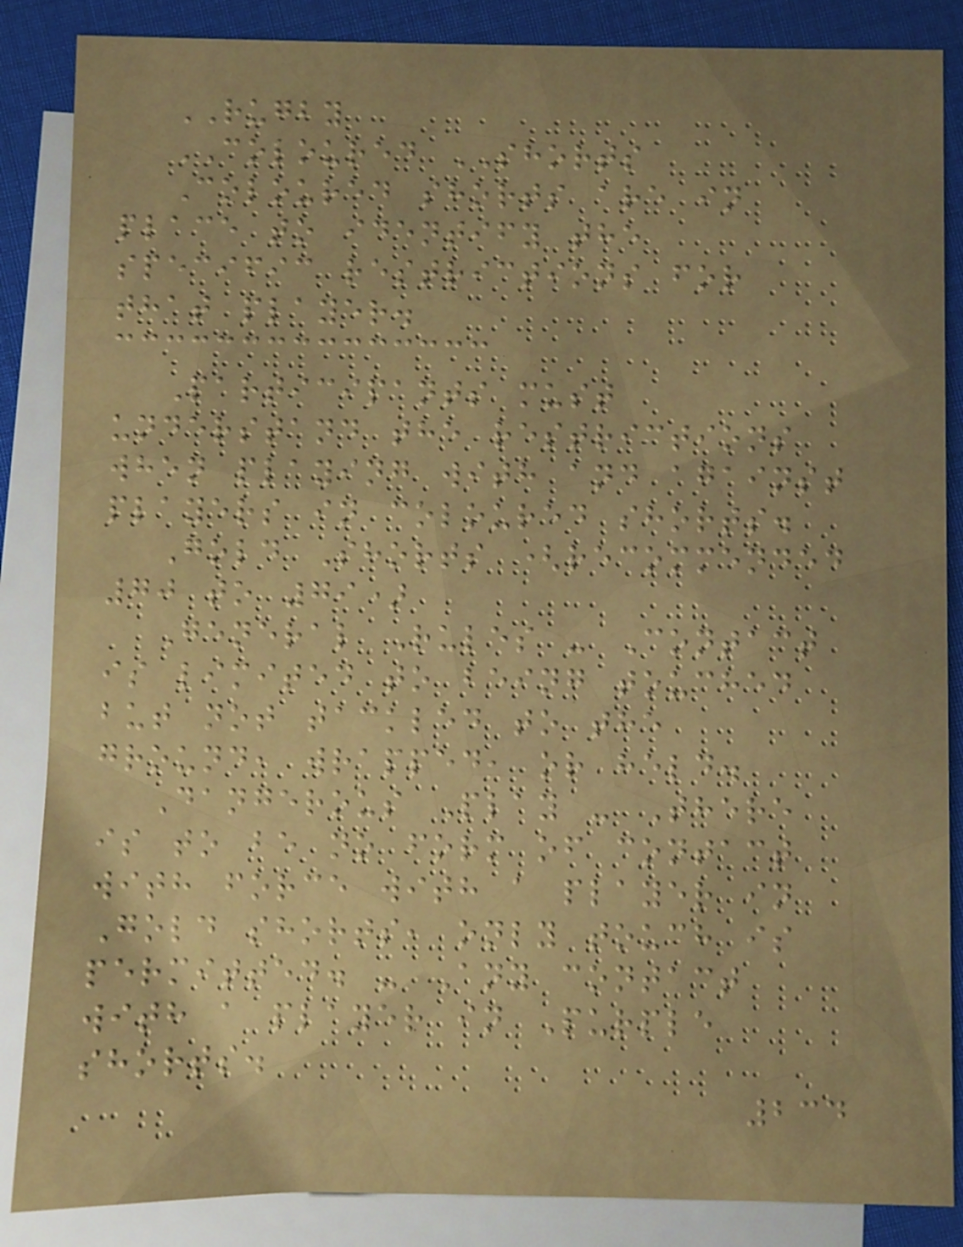RUGBY
COLOURED SHORTS
Coloured shorts are in
place to identify the
specific restrictions for
that player.
Participants must
understand the restrictions
when playing with and against
players in coloured shorts.
Gold Shorts (recommended
70 to 79)
General Rules - Contact
is limited to being touched
but not tackled to the
ground, wrapped, or held.
Dangerous Play - There
is to be no form of contact
with force with a player in
Gold shorts, only touch is
permitted. - Any contact
with a player in Purple
shorts.
234
